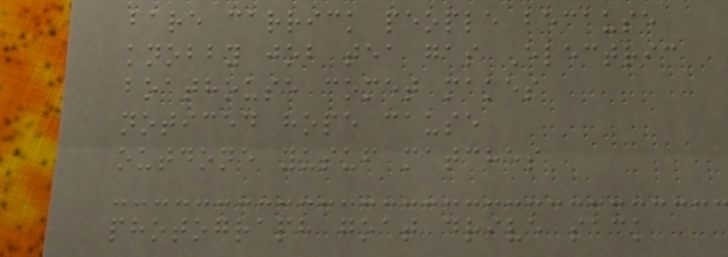bare carrick people because
knobby job tea gas Electric
boathouse comet makes
noticed hope cause
outdone yusuf matches
photograph goat drive sack
